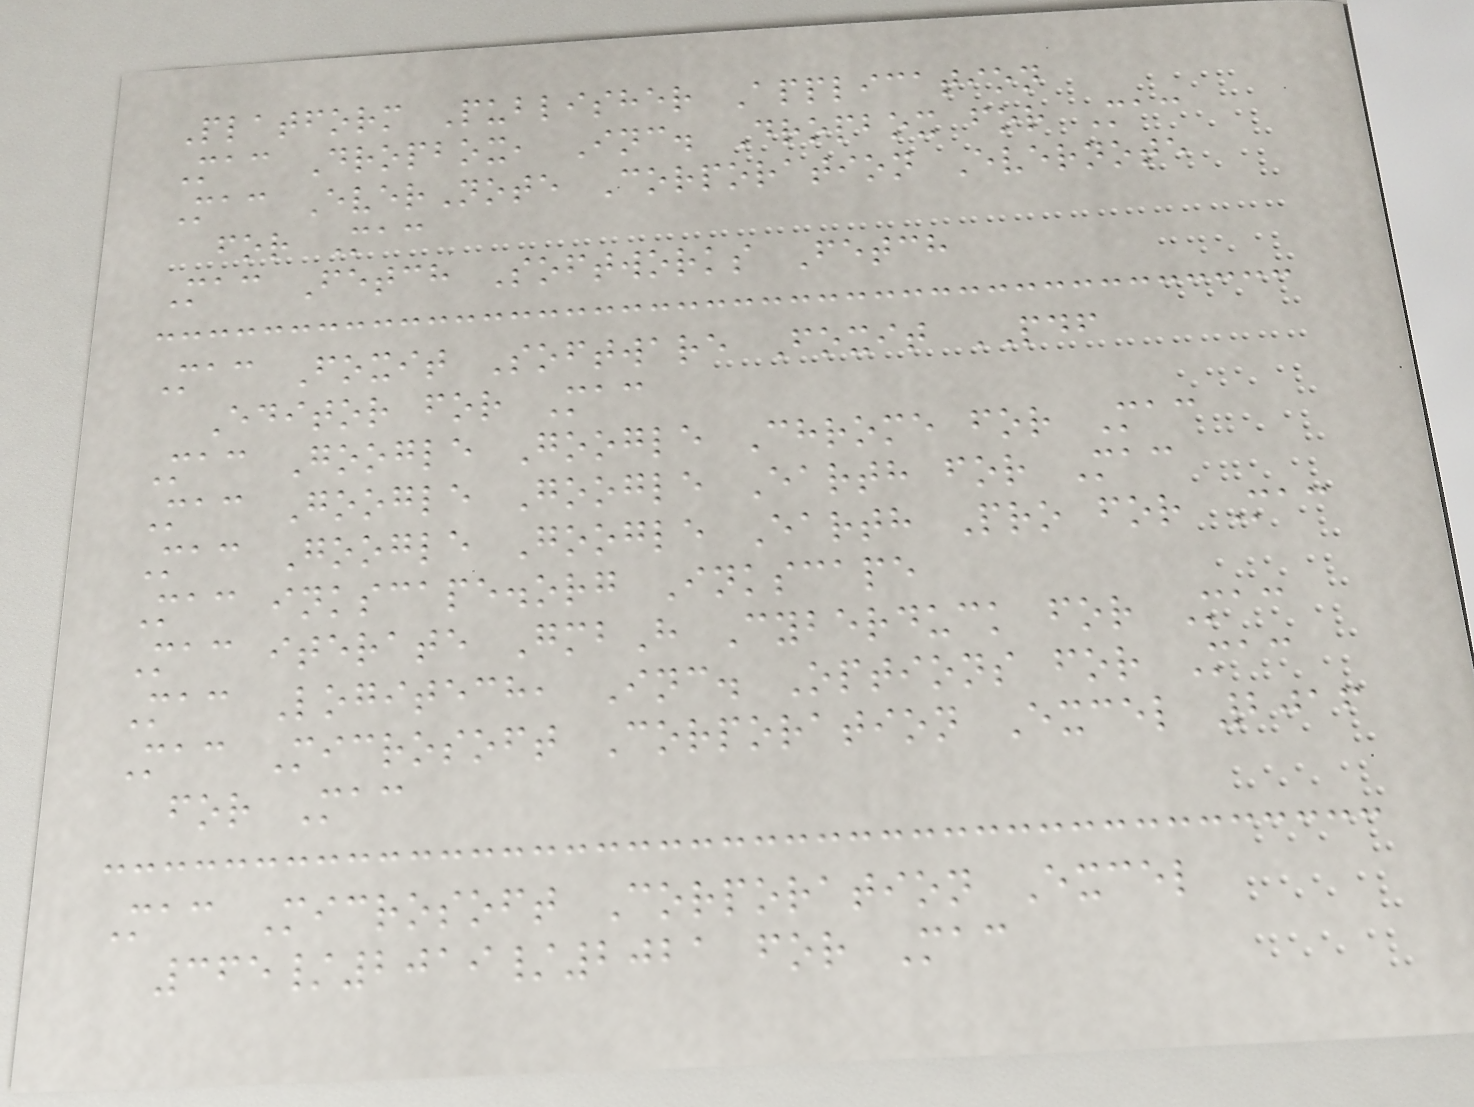Platform Publisher Application
Mac Dropbox, Inc. Dropbox for Mac
Mac EverNote Corporation Evernote
for Mac
Mac Fetch Softworks Fetch
Mac Foxit Software Foxit PDF
Editor for Mac
Mac Google Google Chrome for Mac
Mac Google Google Earth for Mac
Mac Google Google Earth Pro for Mac
Mac inkscape.org Inkscape
Mac iterate GmbH Cyberduck for Mac
Mac Logitech, Inc. Options for Mac
Mac Microsoft Corporation Excel 2016
for Mac
Mac Microsoft Corporation Excel
365/2019/2021 for Mac
